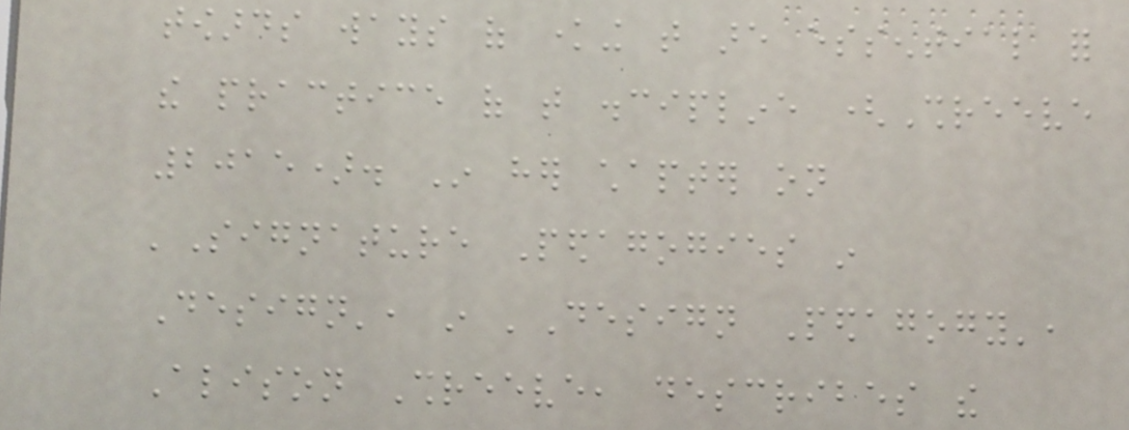towards ways of knowing that are essential for
the practice of that discipline (Shreeve
2015). In her chapter on
'Signature Pedagogies in
Design', in 'Design Pedagogy',
Alison Shreeve, describes the
